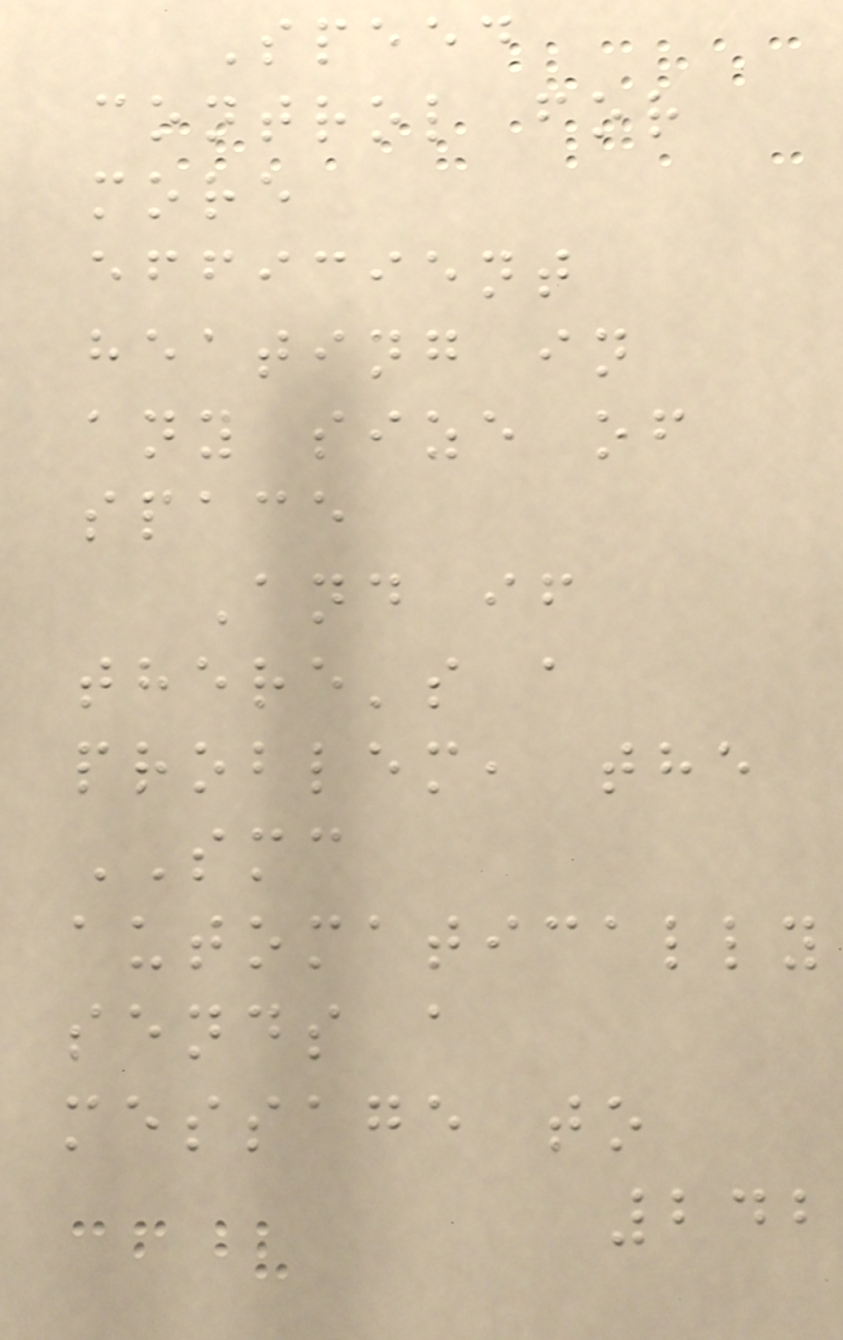Speed
control for
more
efficient
heating in
any size of
space
And if
there's a
problem, the
SMC
automatically
sends a
message to
242
